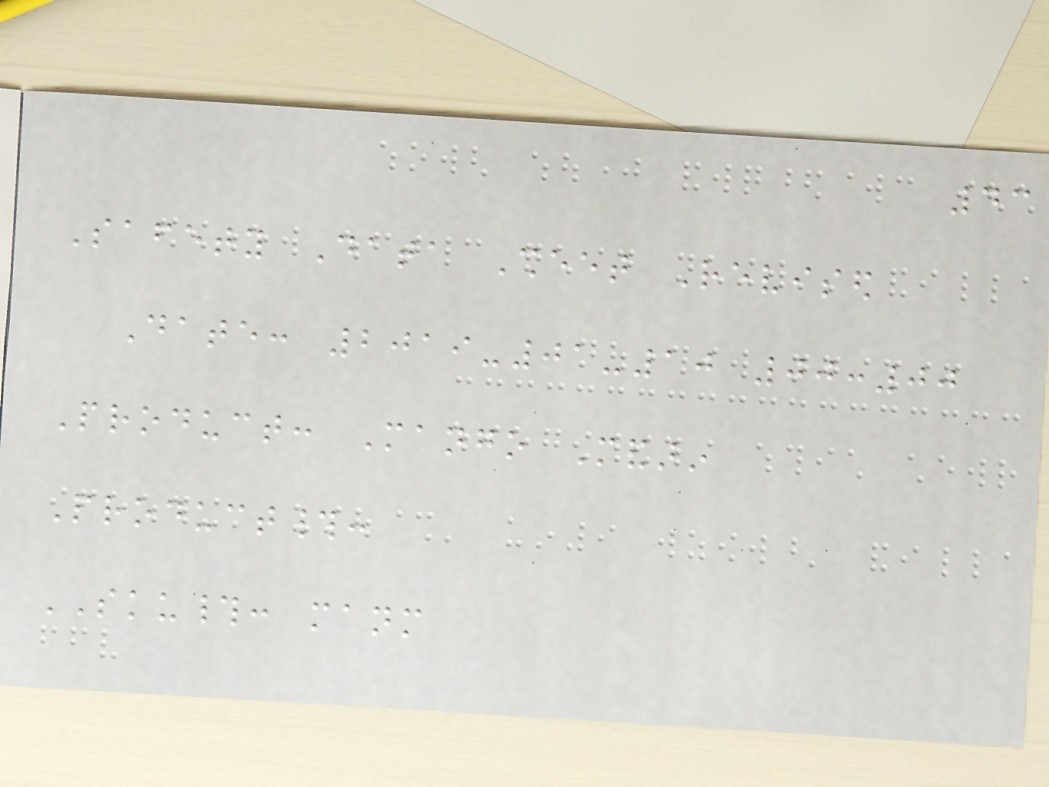43
Safety Data Sheet Revised
Date: 2019-01-10 00:00
Product: Mango Mandarin
Product#:
SKU#: manm
